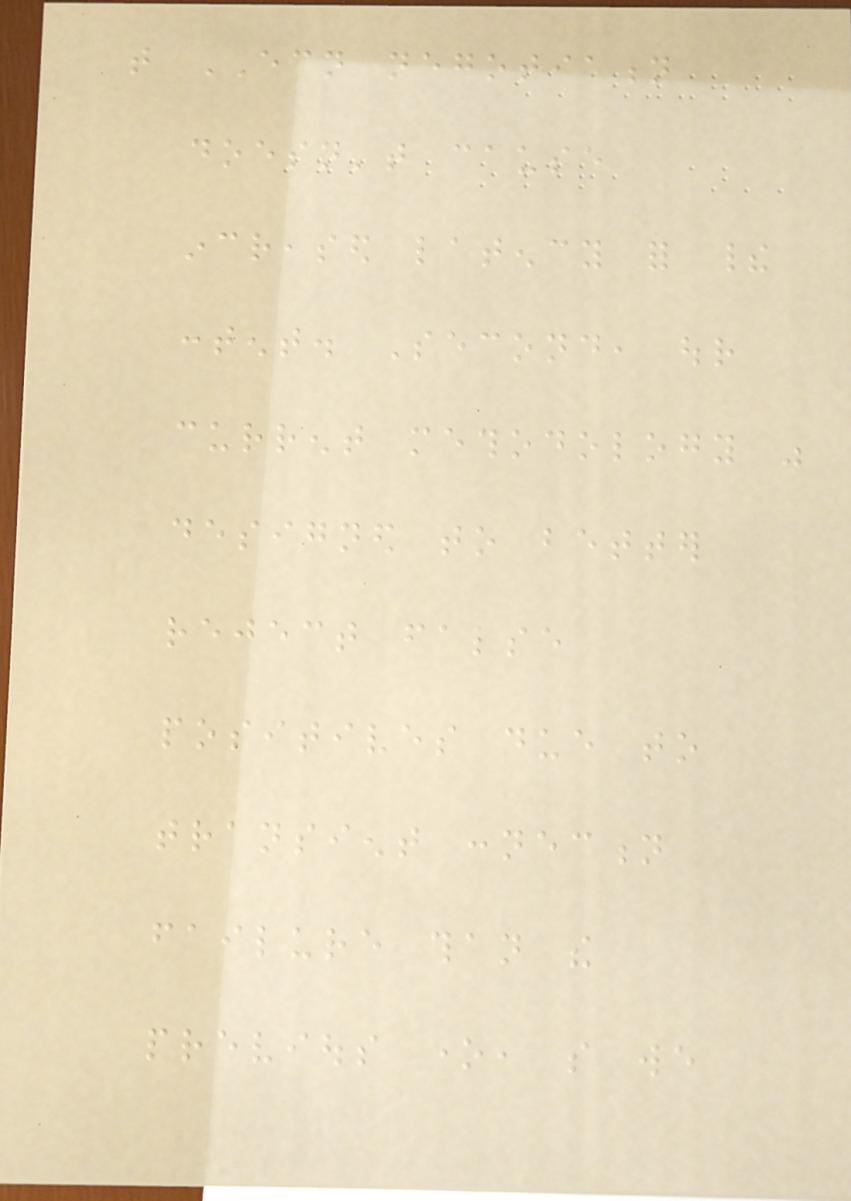that ECN negotiation
doesn't cause
increased latency for their
content. Second, our
current methodology was
designed to better
reject false
positives due to
transient connection
failure than the
previous one, so we
